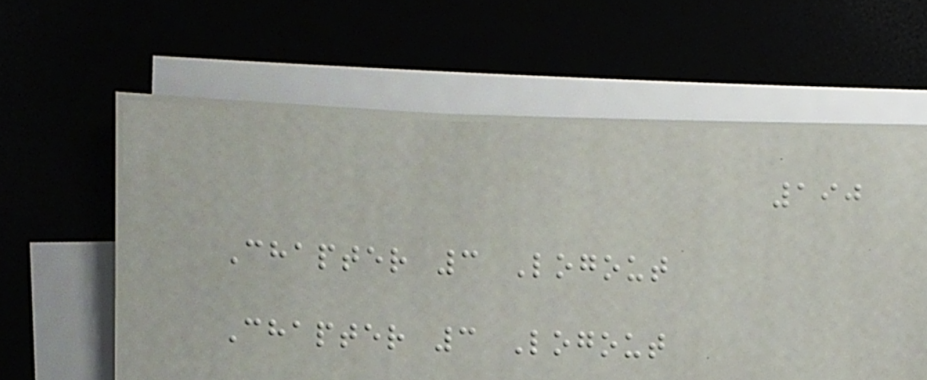190
Chapter 3 Logout
Chapter 3 Logout
